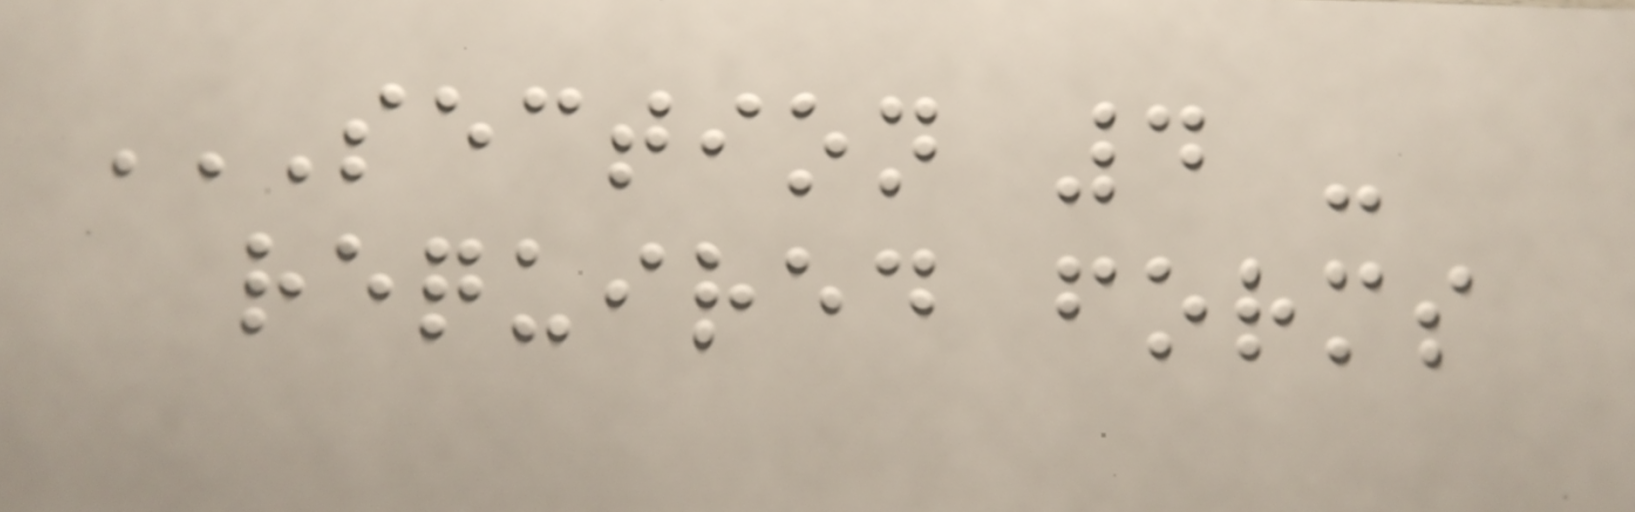SECTION 4 -
REQUIRED FORMS
